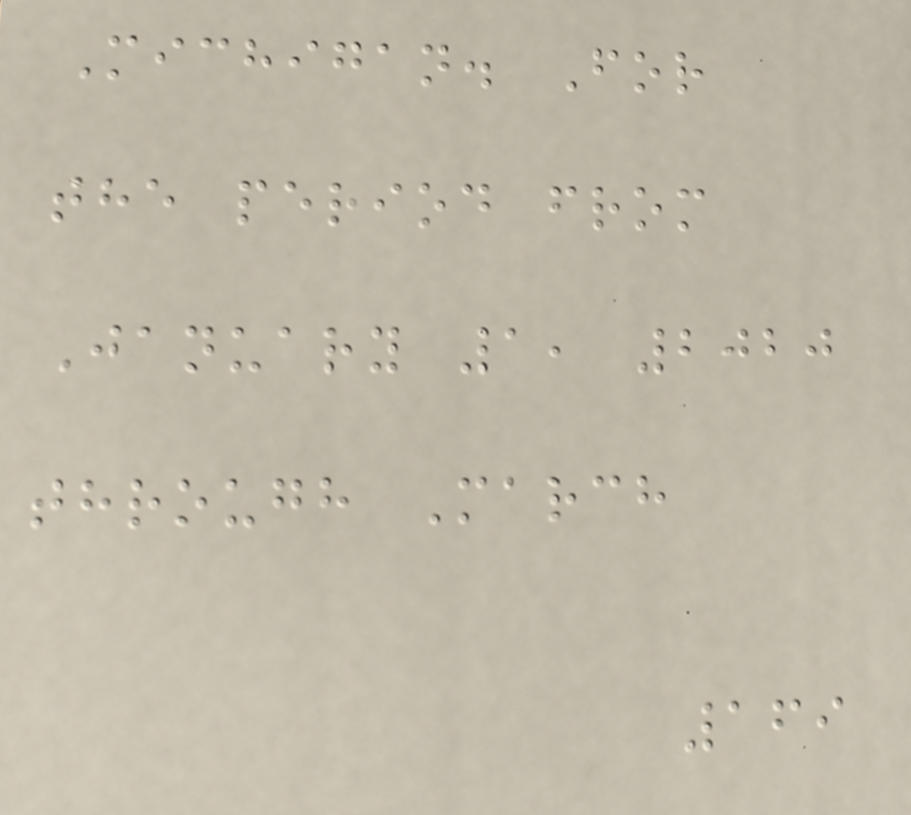Michigan. For
the period from
January 1, 2020
through March
169
